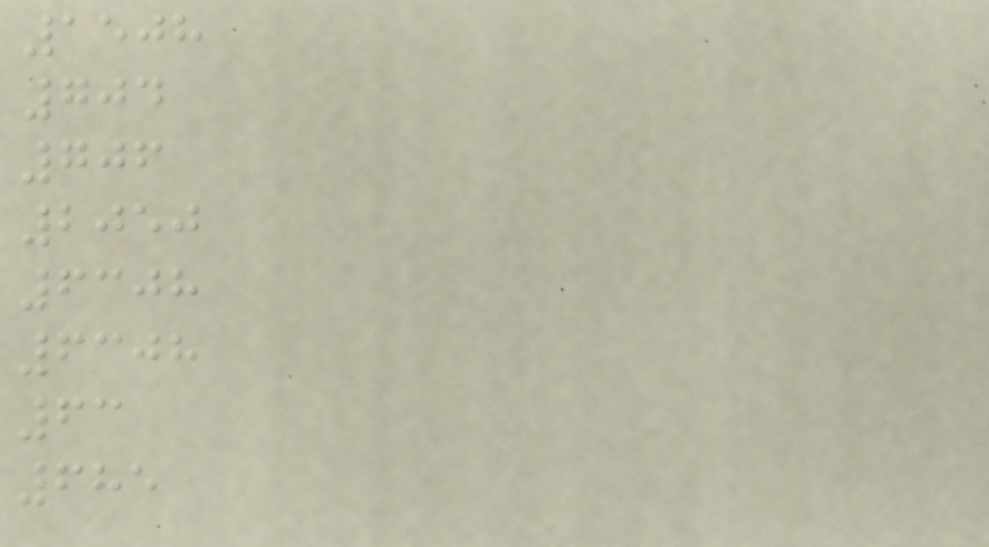1508
704
706
2050
6308
6308
63
685
